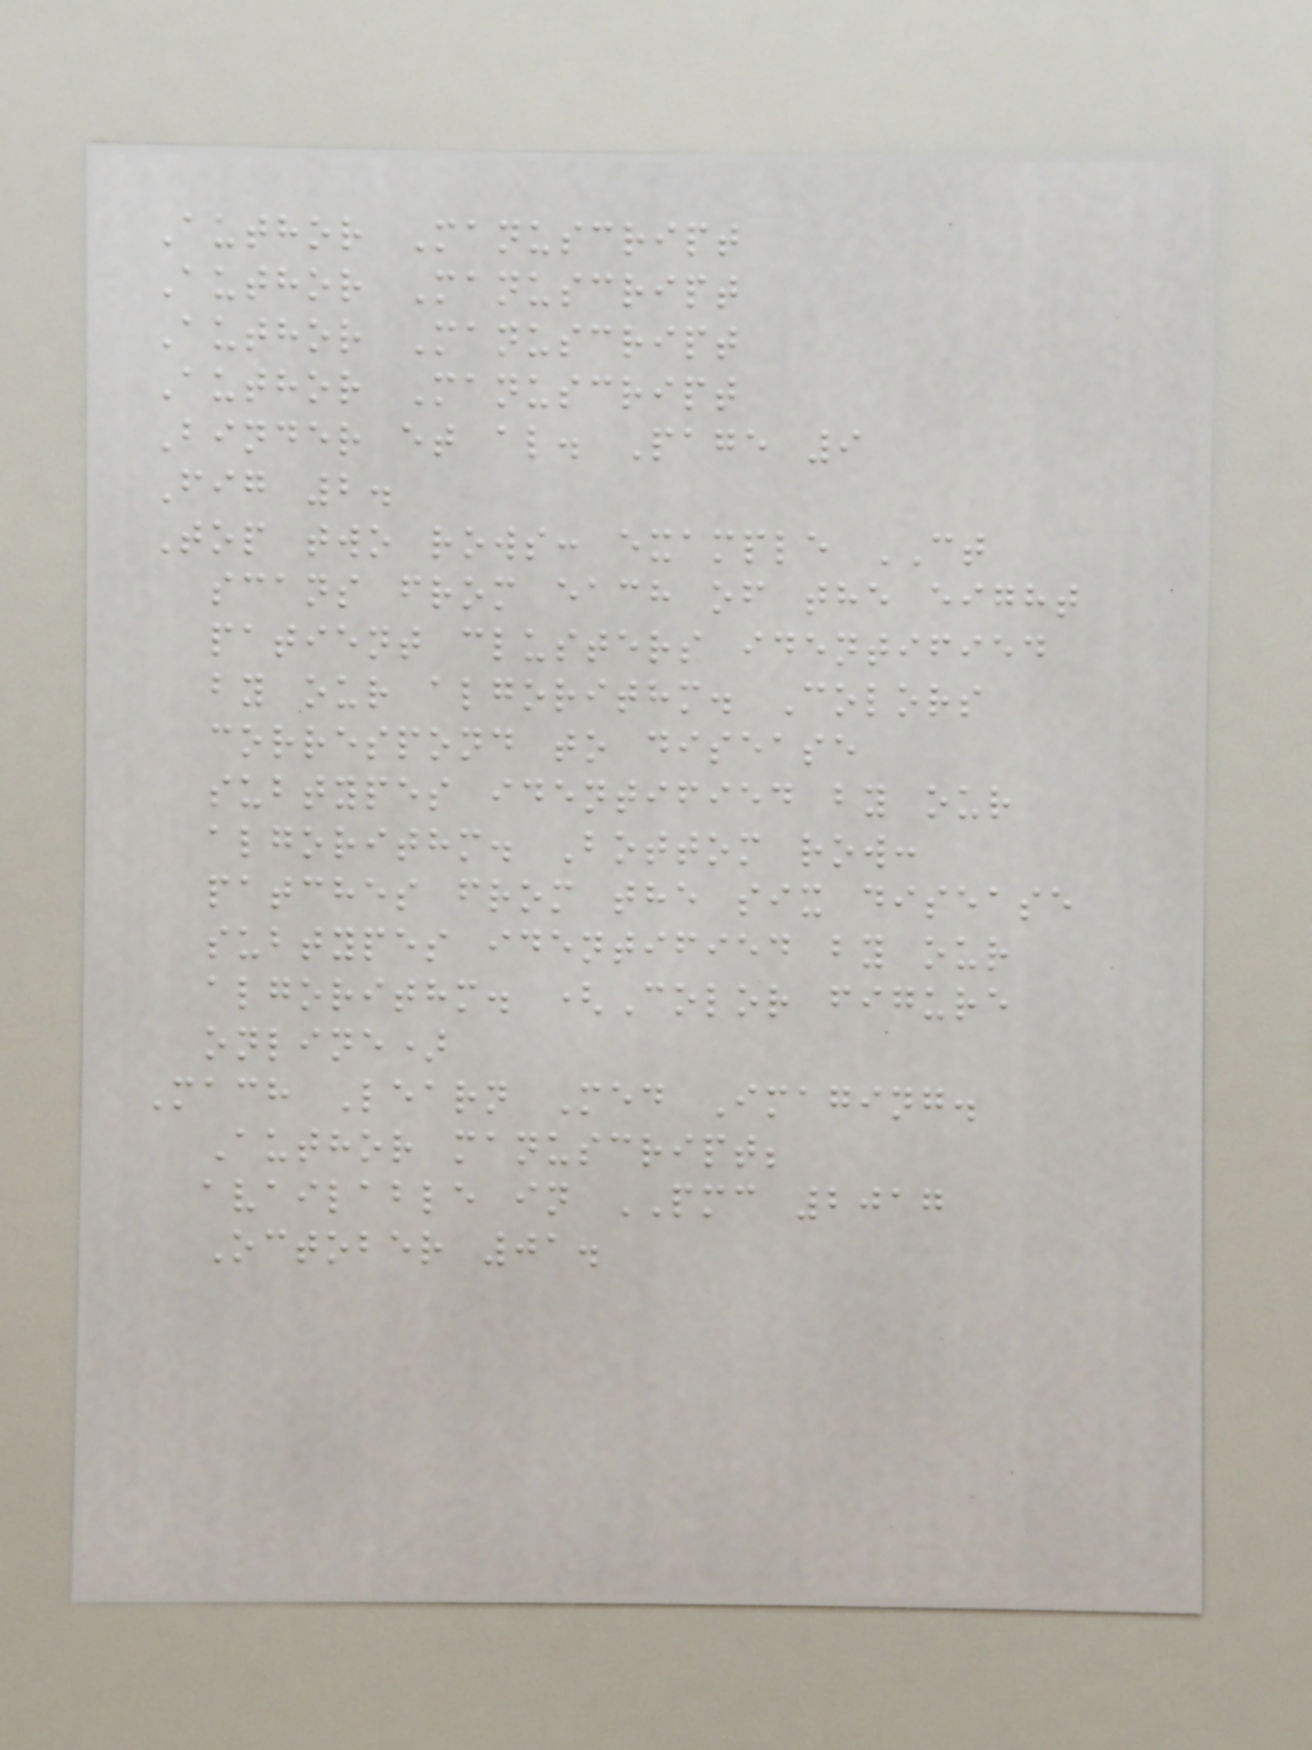Author Manuscript
Author Manuscript
Author Manuscript
Author Manuscript
Binder et al. Page 9
Fig 2.
Top two rows: example CT
scans from each of the eight
patient clusters identified
by our algorithm. Colors
correspond to disease
subtypes identified by our
algorithm. Bottom row:
patches from the six disease
subtypes identified by our
algorithm. (Color figure
online)
Mach Learn Med Imaging.
Author manuscript;
available in PMC 2017
October 01.
